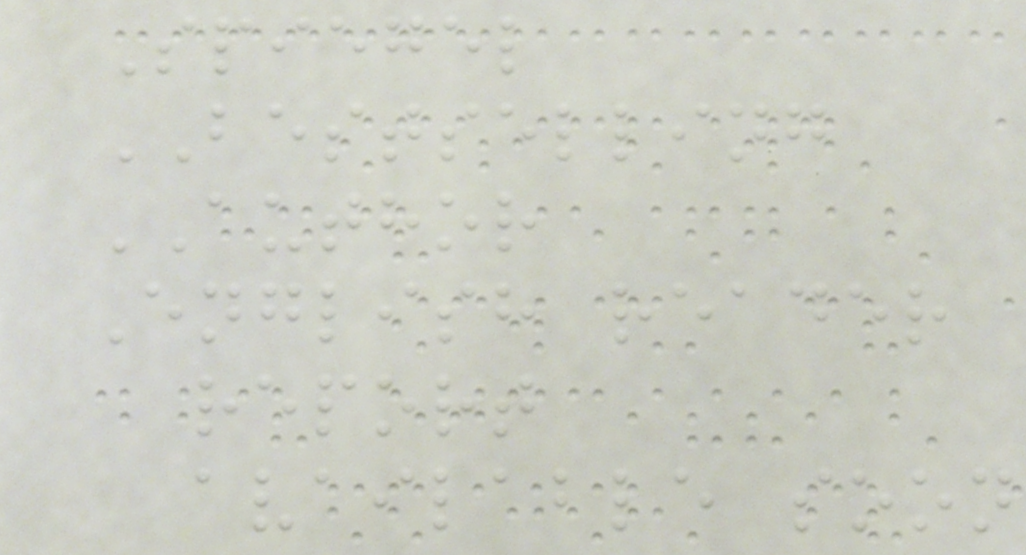Spiegel
BESTSELLING
AUTHOR
English reader
report
available soon
